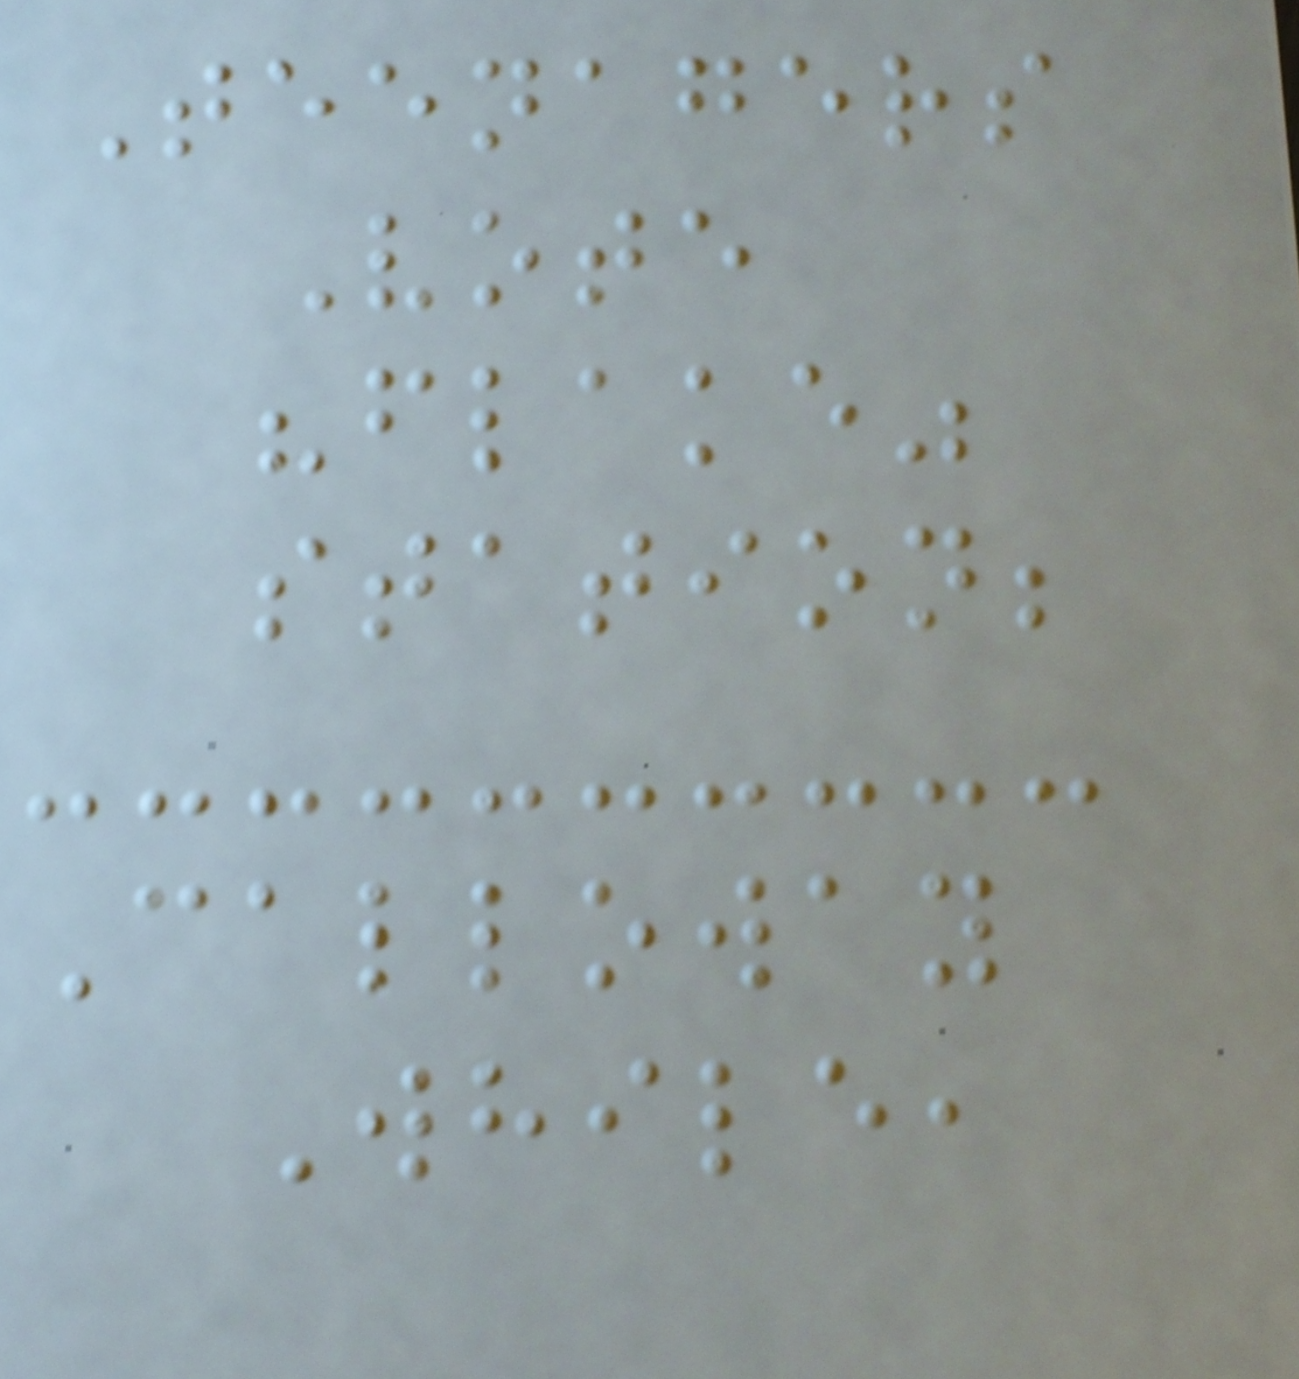Teenagers
Vote
"flake"
station;
Calloway
While,
